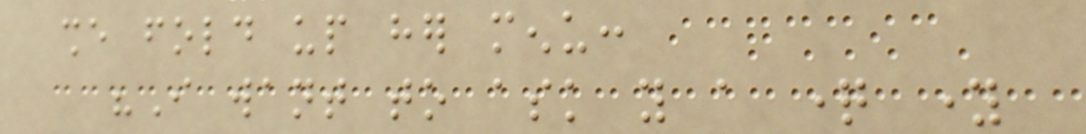she fold up her menu:
"I want to ask you a question young
